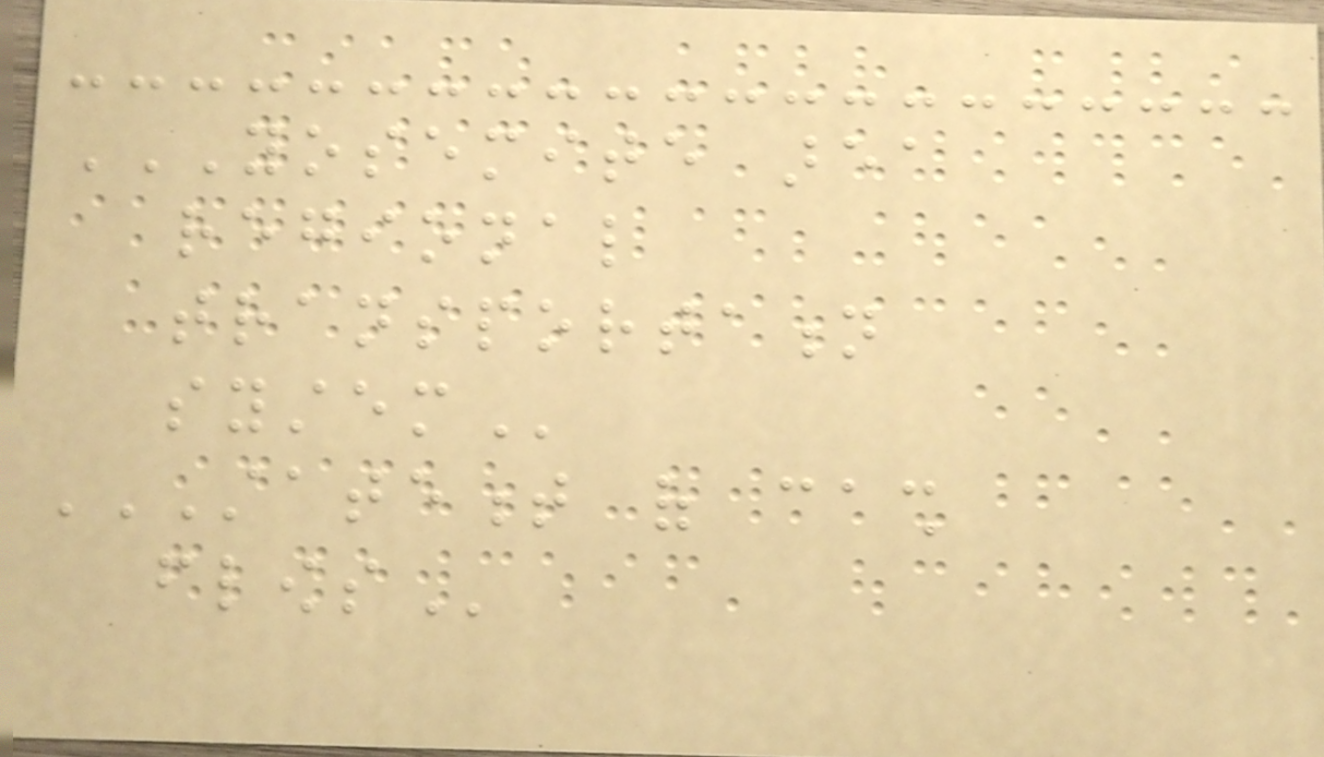YOSEMITE AREA
REGIONAL
TRANSPORTATION
SYSTEM
STATEMENT OF CASH
FLOWS
